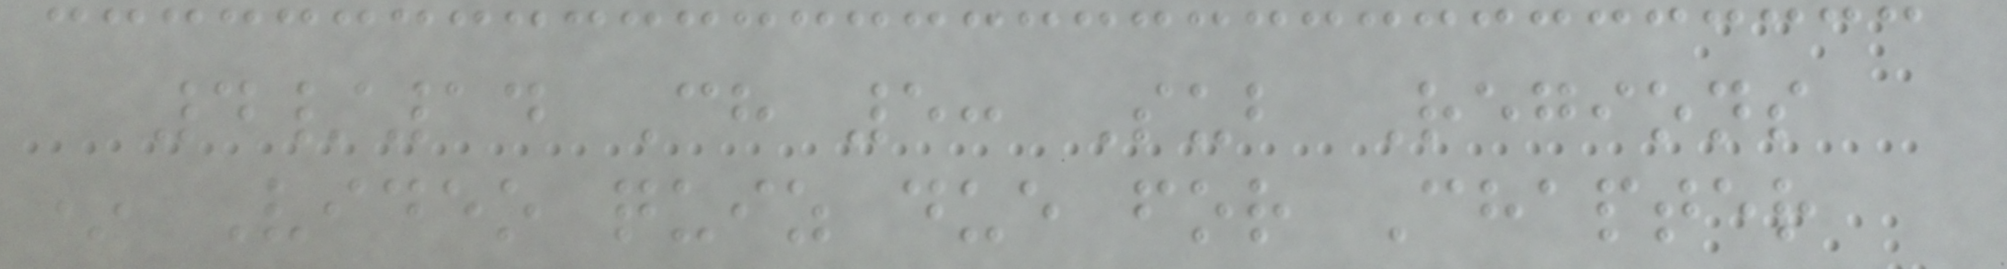4/14 Ch 5: Sub Regions
* Video quiz due for Chapter
